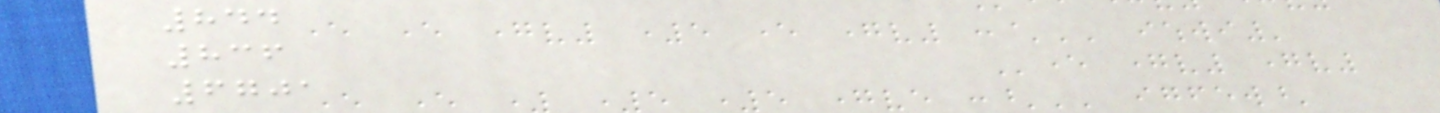844
836
6701
